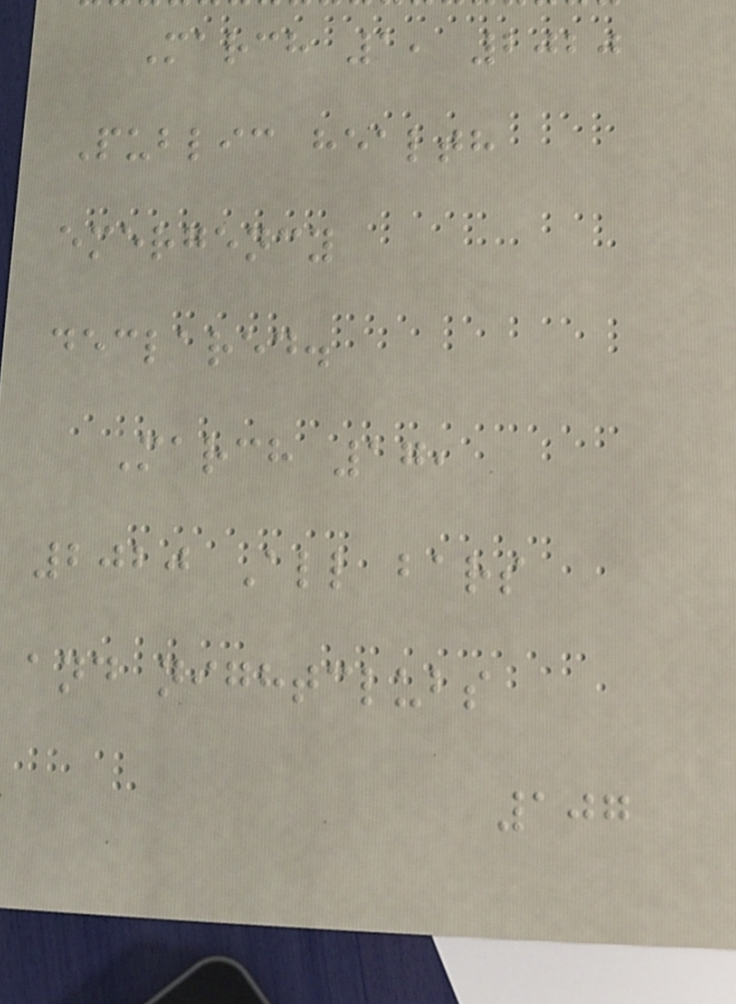March 1, 2020
Public health
emergency
declared.
March 17,
2020 All bars
and nightclubs
107
